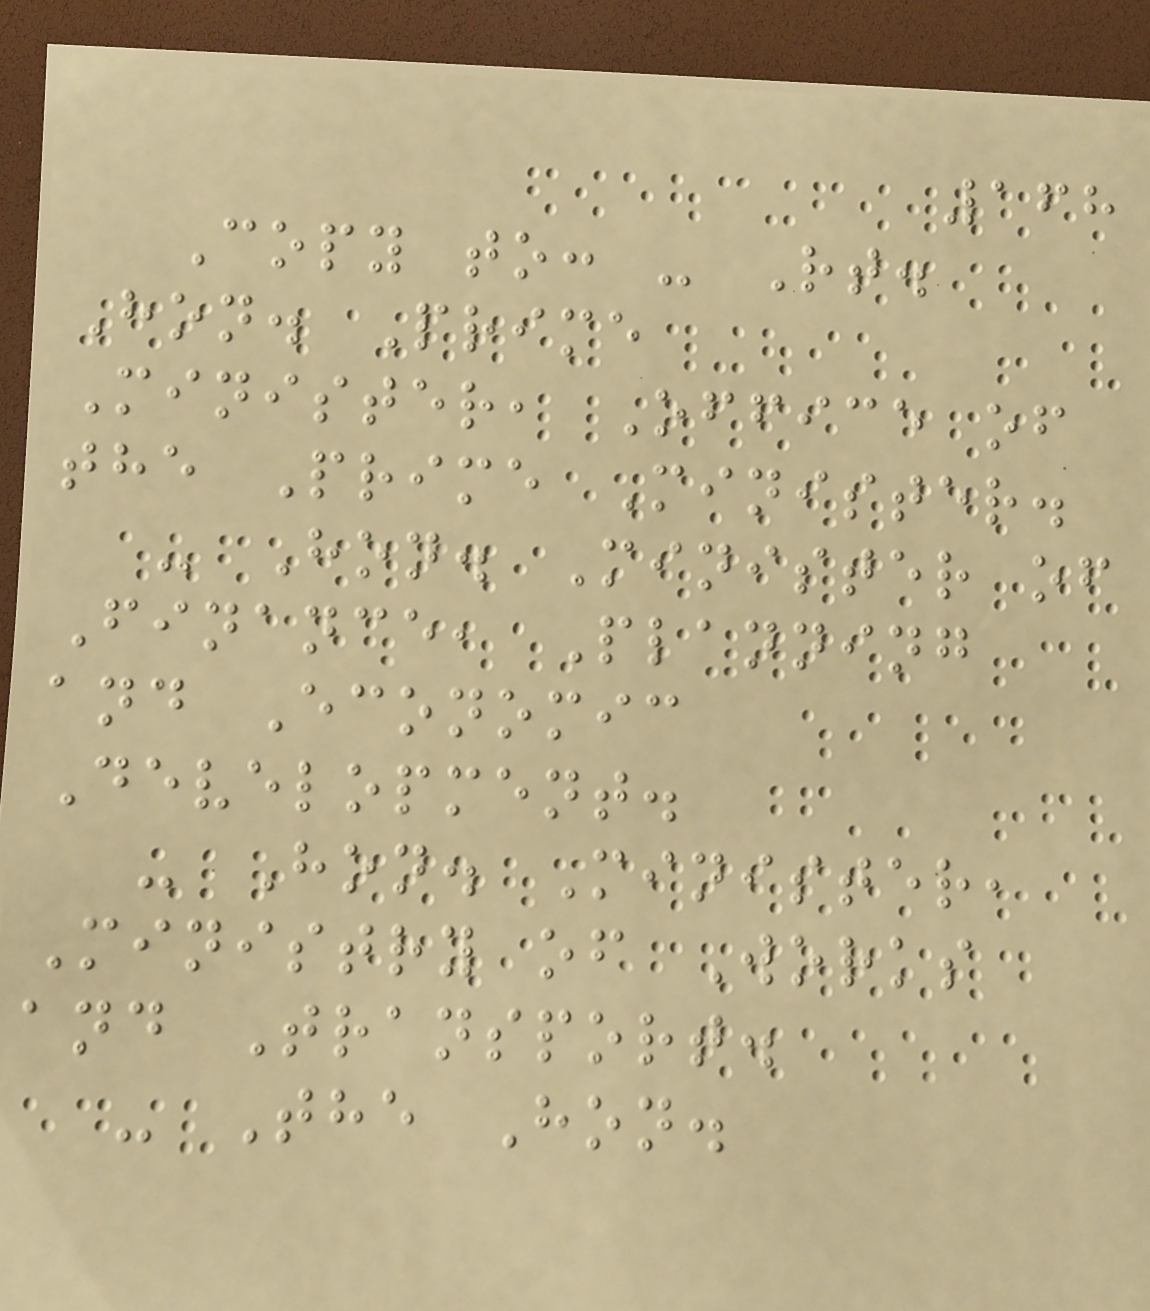168
Copy to: - Rt.
Hon. Prime
Minister, Office of
the Prime Minister.
- Hon. Minister of
Finance, Planning
and Economic
Development.
- Hon. Minister,
Ministry of Works
and Transport.
- The Hon.
